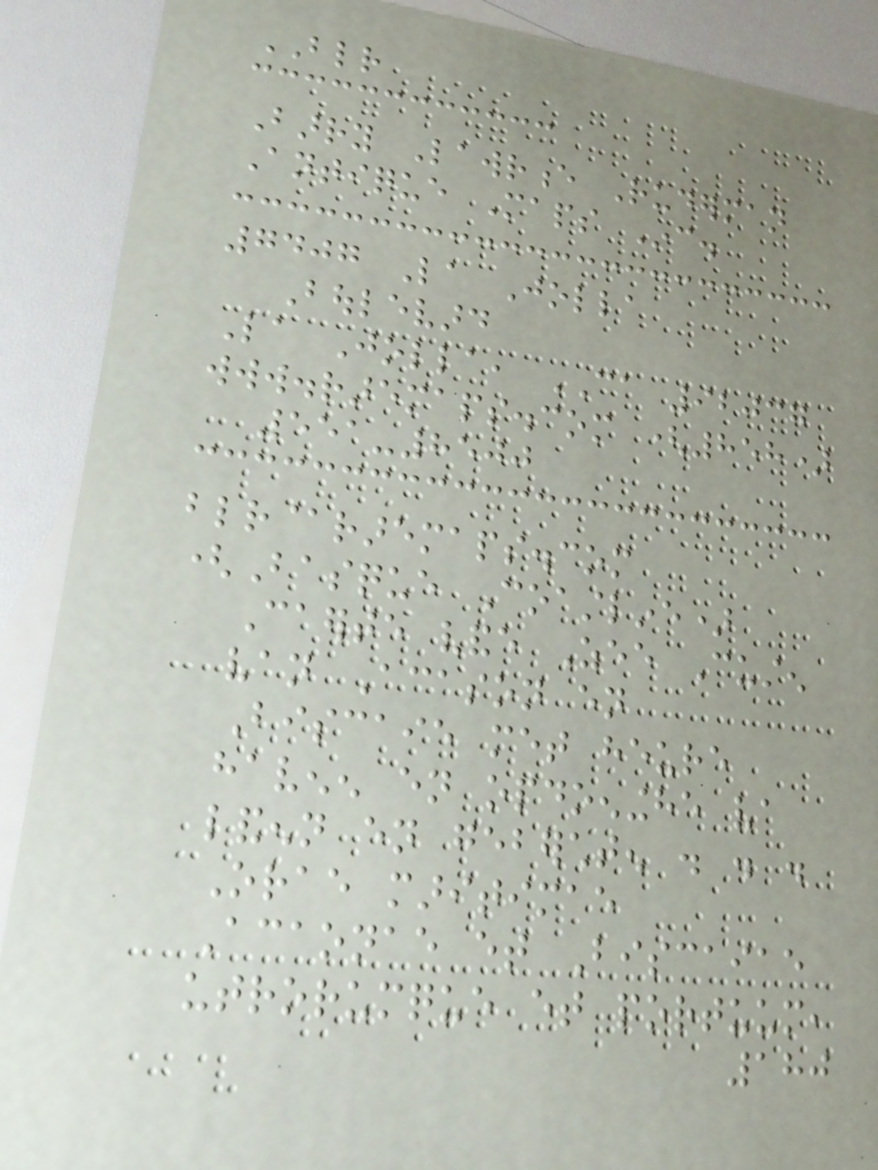BLR
Barry Lawrence Ruderman
Antique Maps Inc.
7407 La Jolla
Boulevard
La Jolla, CA 92037
www.raremaps.com (858)
551-8500
blr@raremaps.com
(Basque Coastline)
Caerte vande Zee Custen
van Acason en
Biscaie met heure
havenen en opdoeninghe va
landenn en geberchten . . .
Orae maritimae
Acaonae et Biscaiae
utrorumque et portuum,
180
